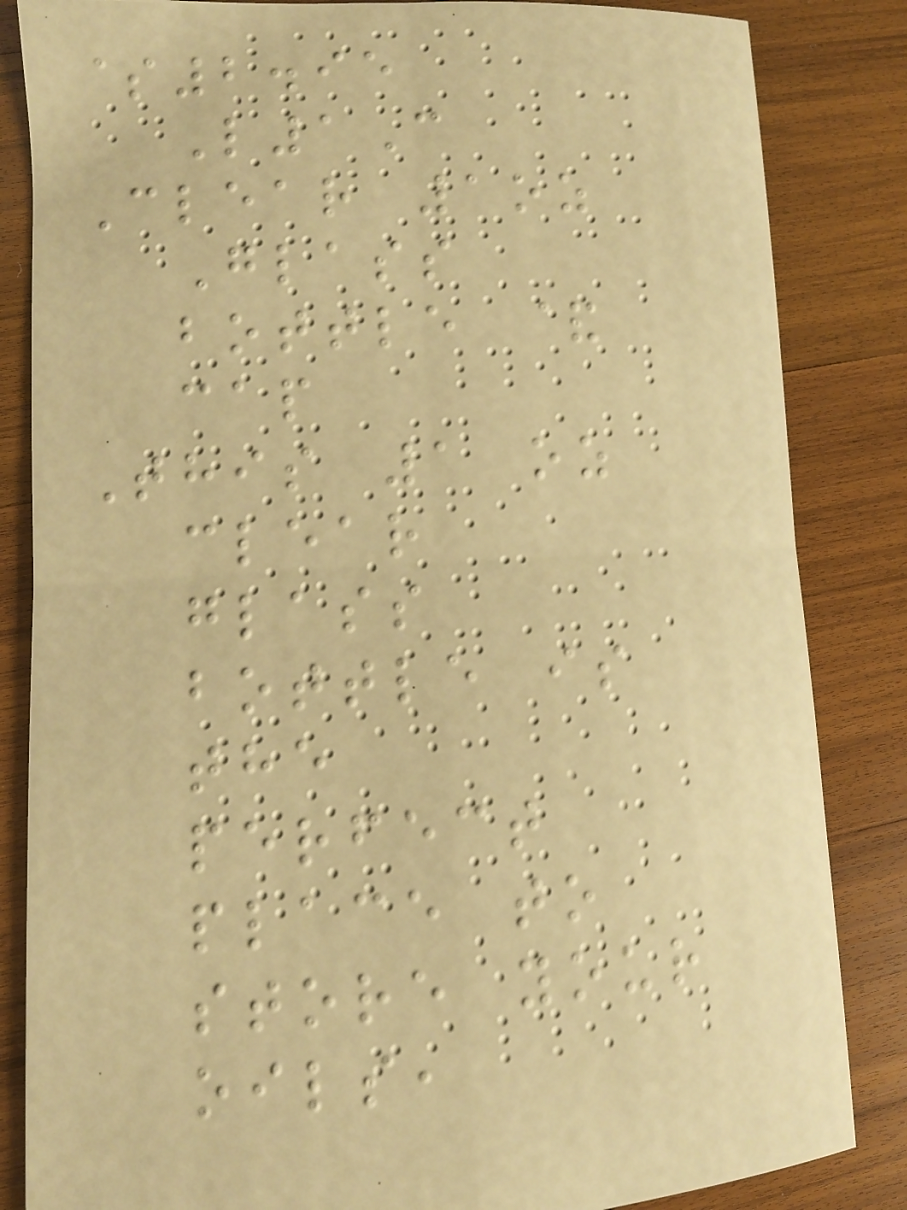$2.95
L1C
Clear 1oz
Glass
bottle &
cap
This 1 oz
clear
glass
bottle is
the
perfect
place to
store your
oils,
